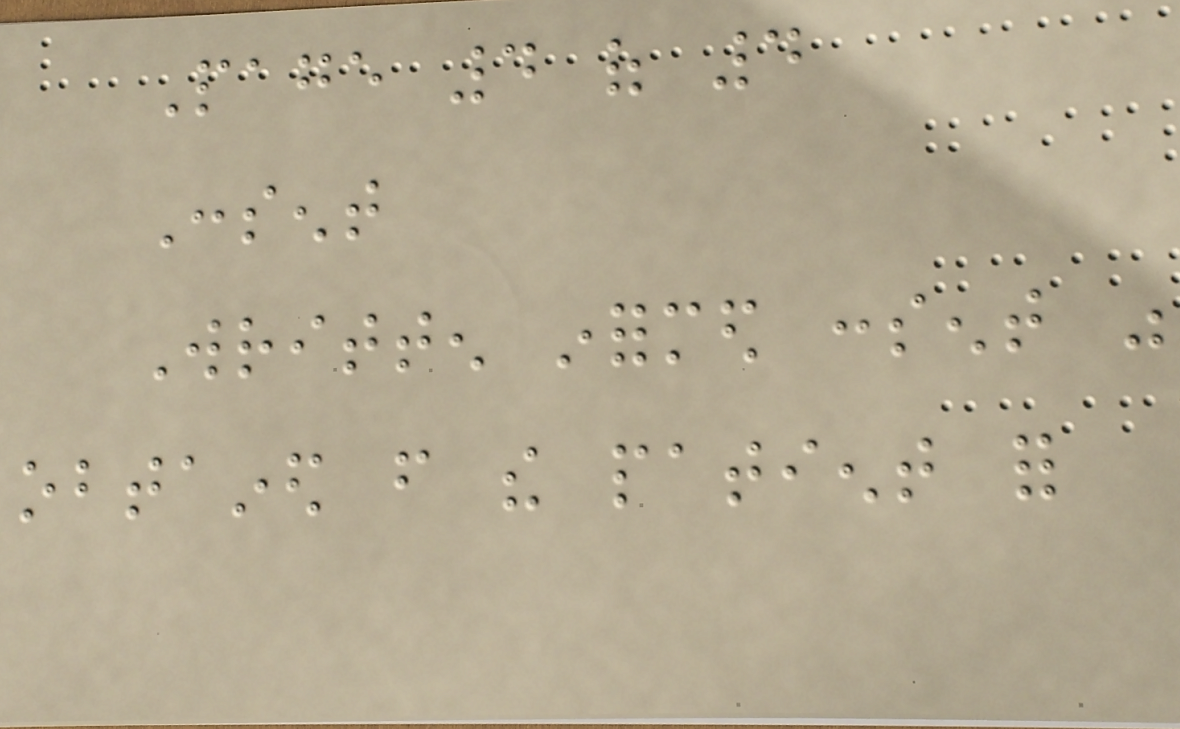Page 4 of 4
Consent
Written informed consent was
obtained from the patient for
